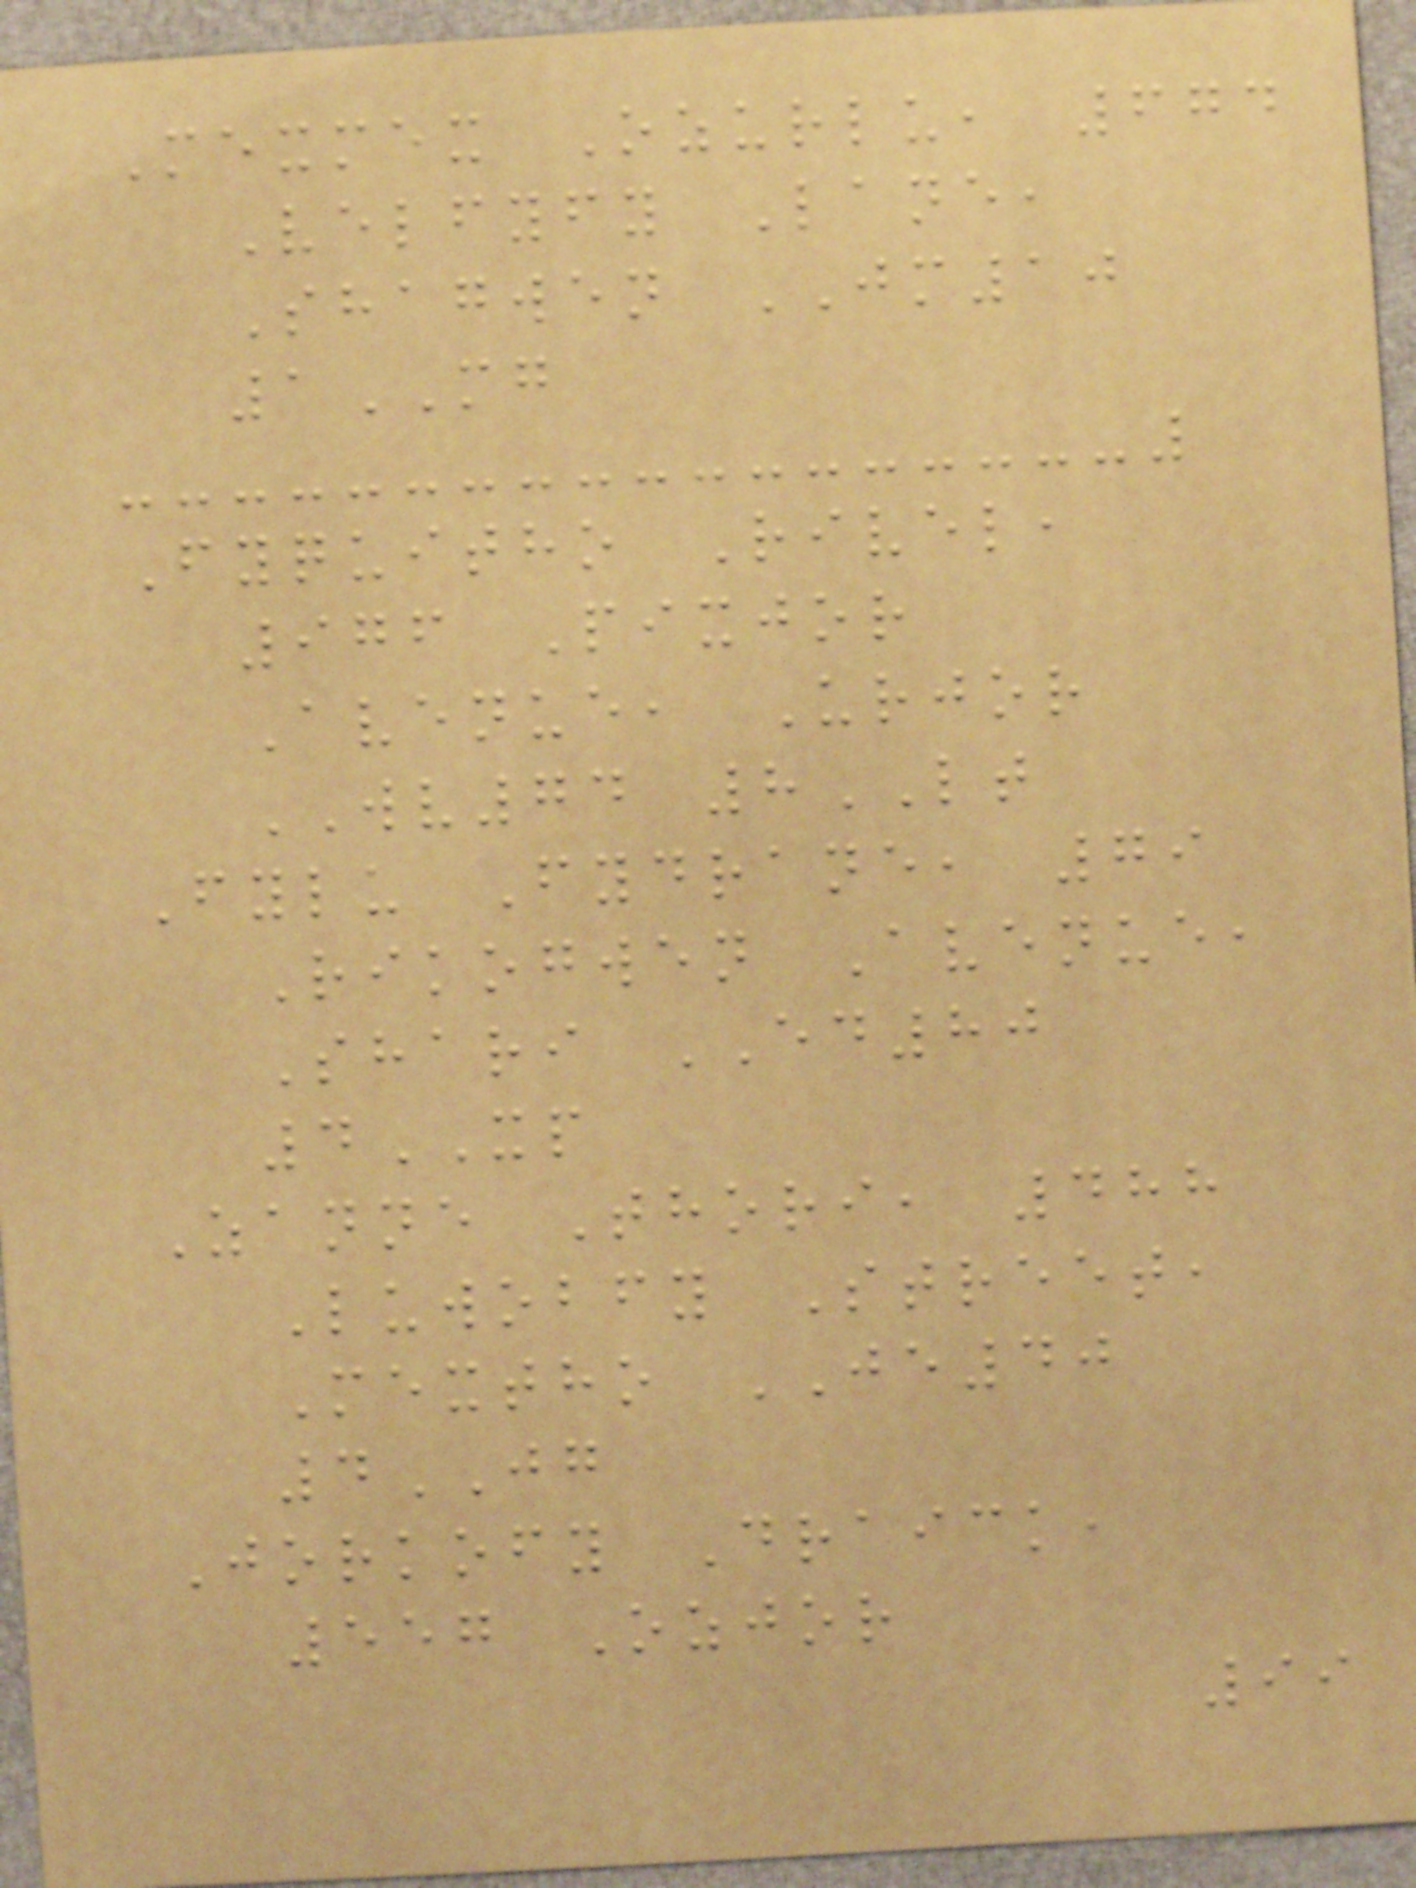Mexmex Ozurlu, 674
Velfyfy Lane,
Shagwen JM10
1MG
Fyquitho Rivel,
976 Pixjor
Avenue, Urjor
WV74 8LT
Fylu Fydrane, 79
Rikogwen Avenue,
Shari ED80
4XP
Zanne Thori, 488
Luwobfy Street,
Mextho JE40
4JG
Jorkofy Draick,
557 Ozjor
99
